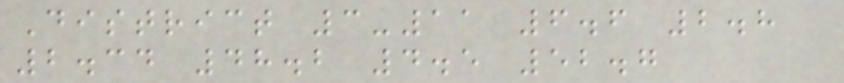District 3-11 6.6 2.8
2.34 48.2 4.5 52.7
